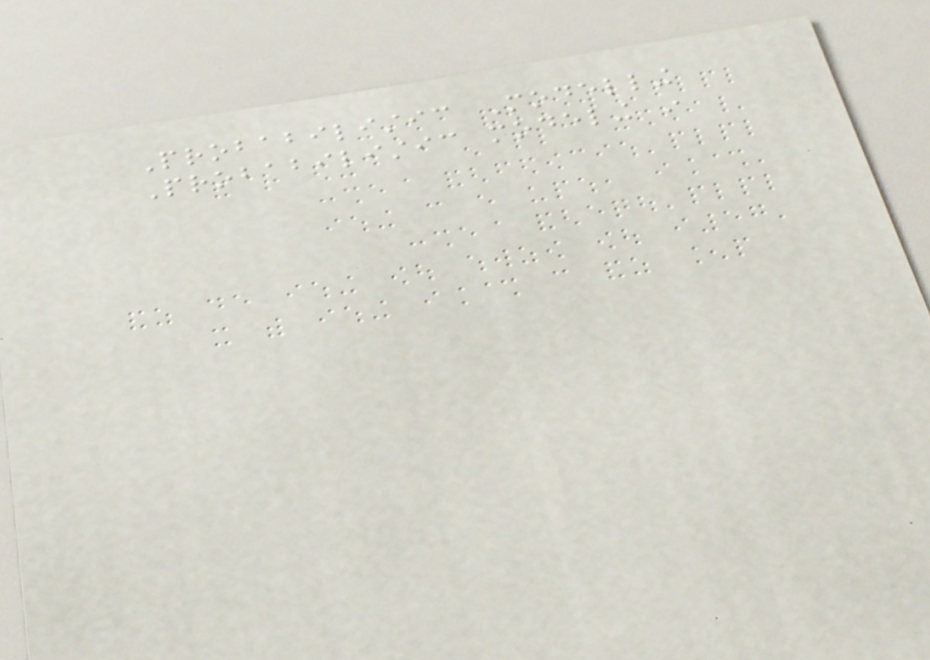Probabilistic Modelling
Probabilistic modeling in
